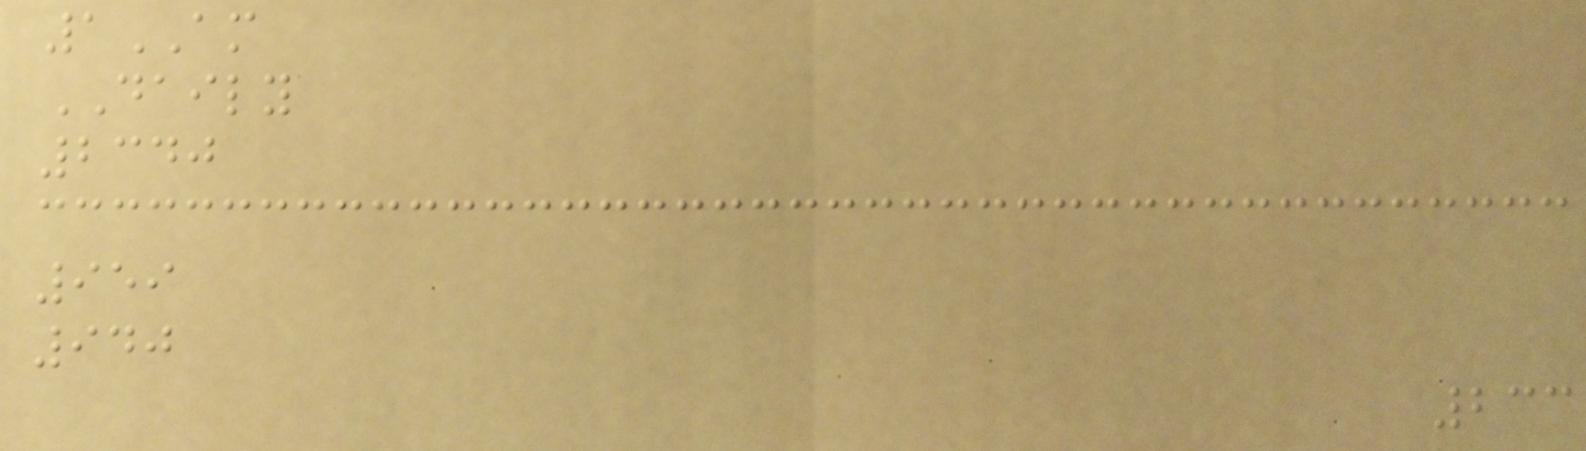1AM
DAILY
2340
959
940
233
